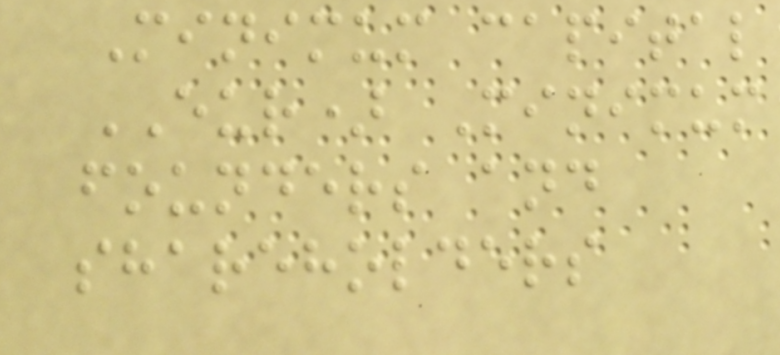Minimum capital
EUR) Minimum
founders and
shareholders
